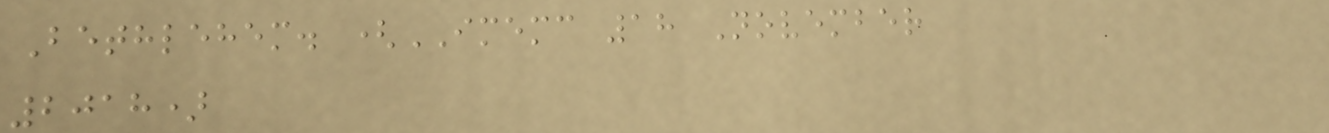Bethlehem. (IMEMC 18 November
2018)
